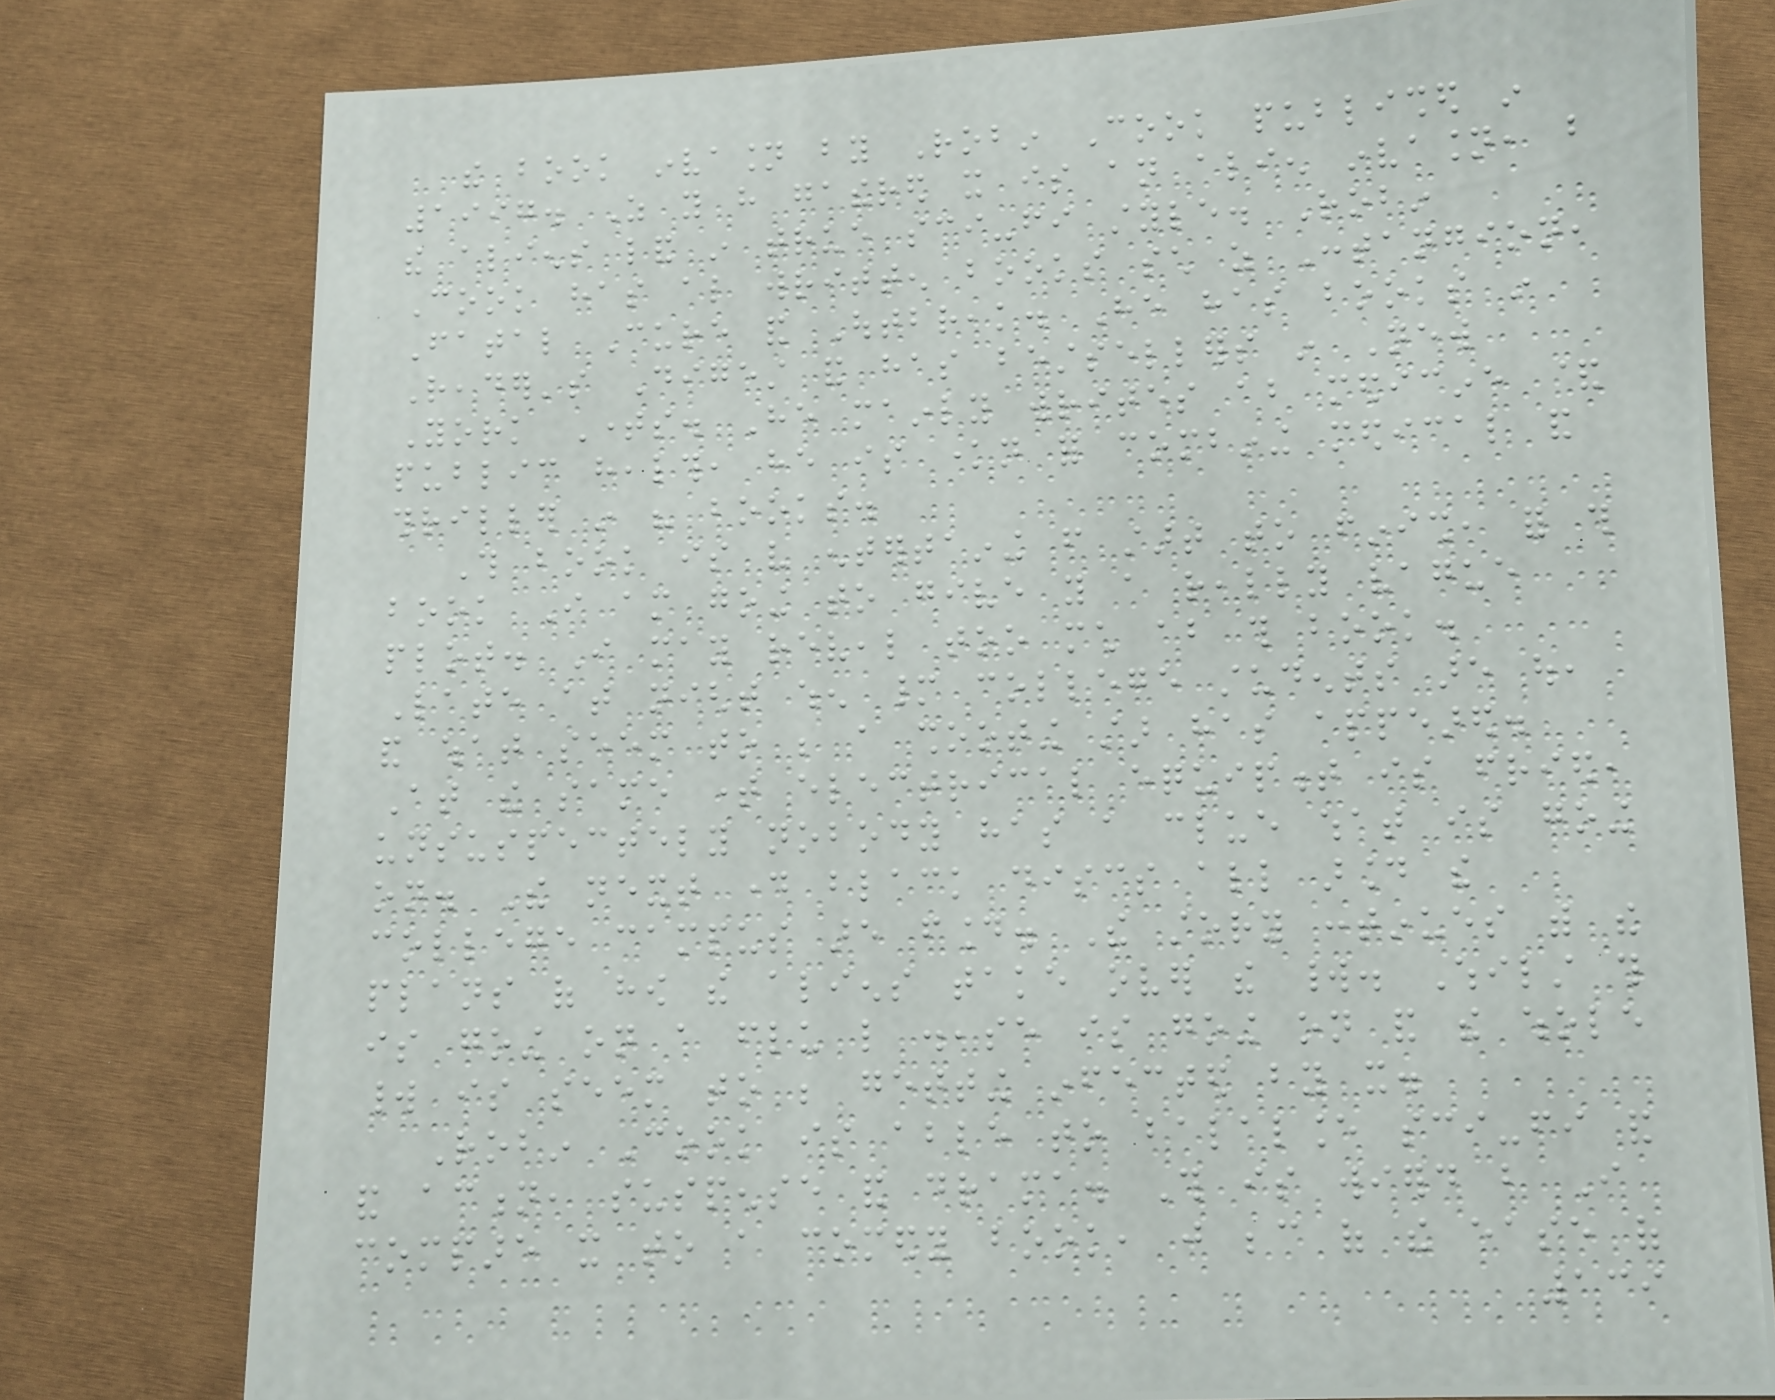the book invasion by Robin Cook published in
1997. As you have gathered it is an alien invasion, but
the aliens land in true sci-fi style. Robin
Cook has also written books such as Contangion,
Fatal Cure and Outbreak. He has books in
Reader's Digest and has bestsellers in New
York Times. He mainly writes about medicine &
public health, he is known for combining medical and
thriller in his books.
This book is very entertaining from start to finish, for this
book I am going to give you a really vague
plot. I may reveal too much about this book.
Late at night when many college students are out,
and what seem to be a shooting star has appeared.
At the same time electrical equipment is fried,
unsuspectely nobody has a clue what is going
on. The next day black discs all around the
college campus are found. The story continues with the
plans of how the aliens take over the world. Whilst this
is going on a flu like disease is going on and the whole
world is seem to be getting infected by it.
Robin Cook is able to balalance sci-fi and
and action, suspense and drama. This is wierd but I
compare it to a comedy book, just because of the ease of
139
